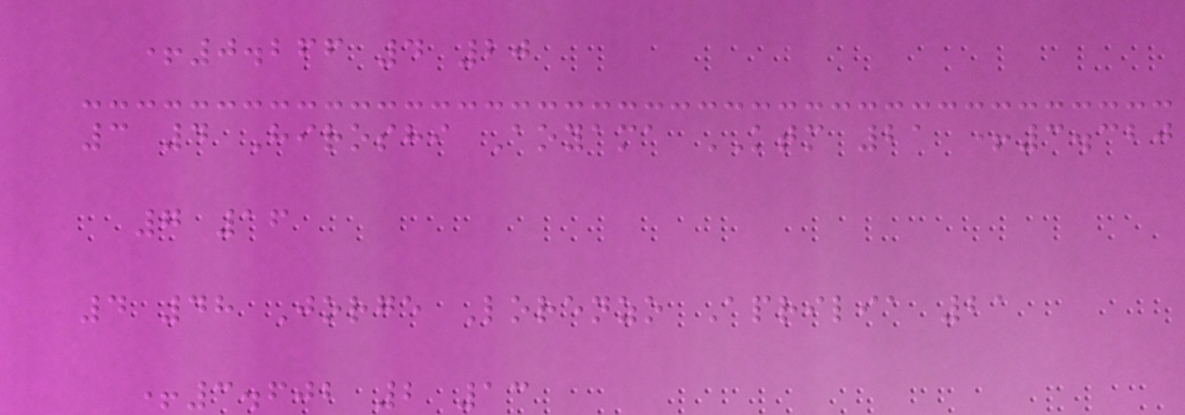+0.266 4 20
3 4 Hiroshi Aoyama KTM 21 +3.320
7 16
4 48 Jorge Lorenzo Aprilia 21
+3.602 2 13
